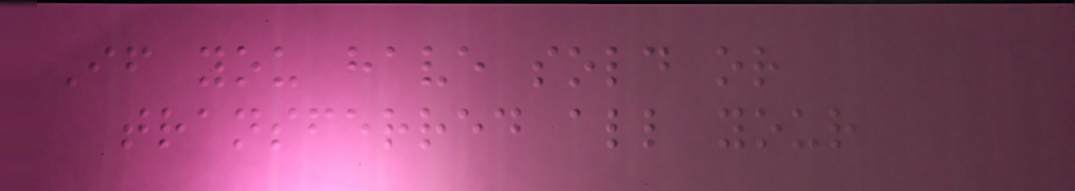If you have sold or
transferred all your
